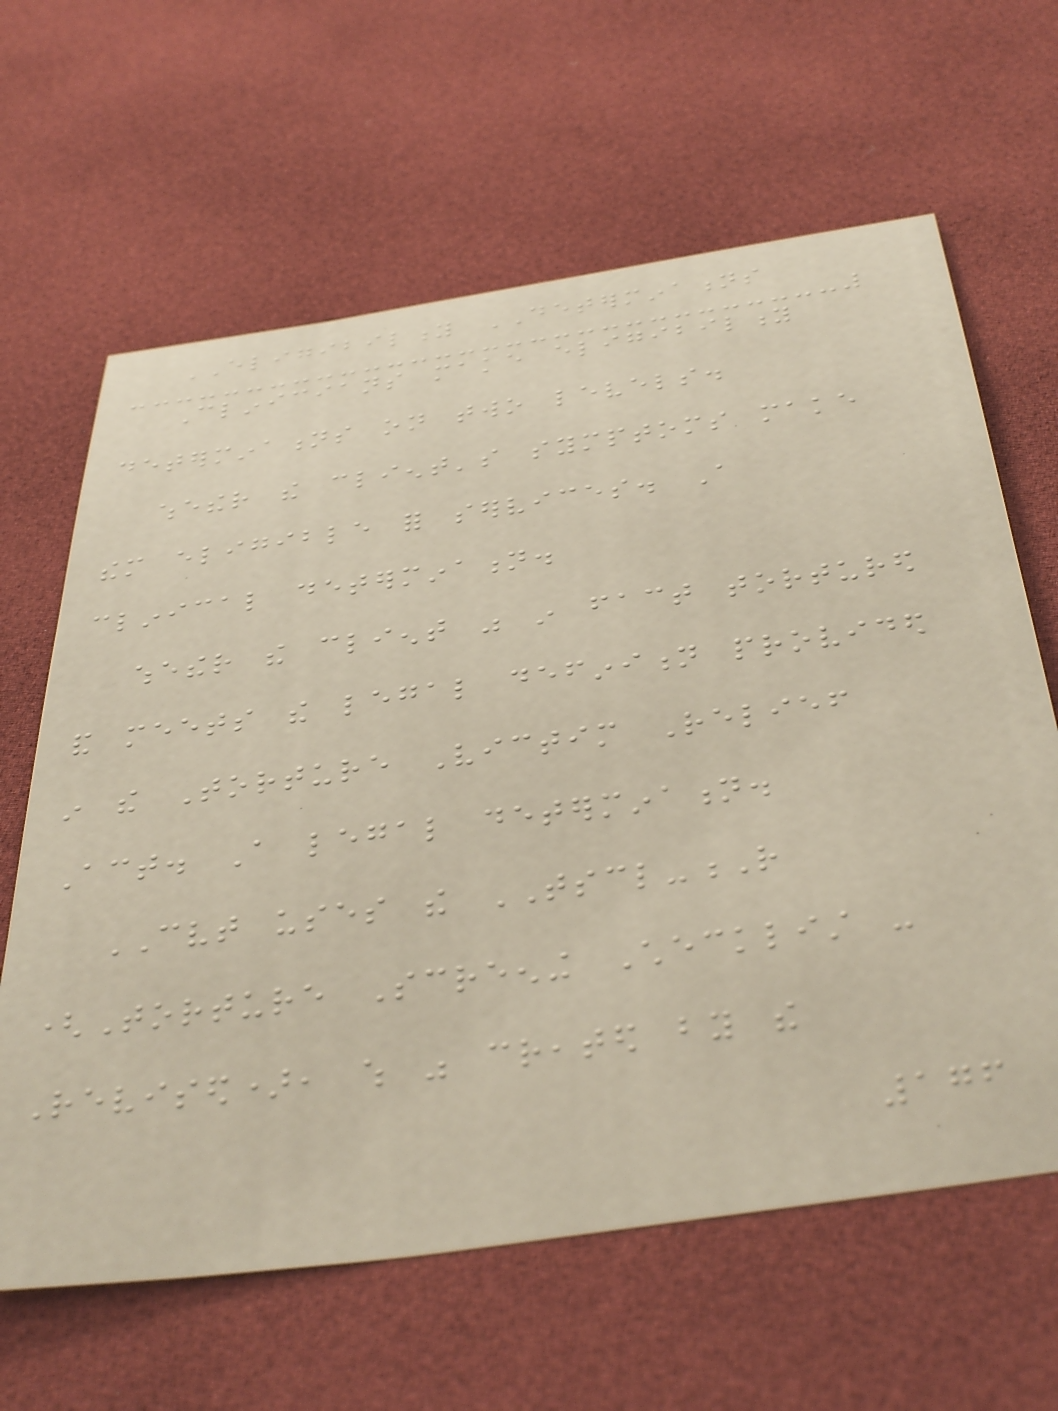ELIGIBILITY DETERMINATIONS
Clinicians make eligibility
determinations on two levels.
whether the client's symptoms make
them eligible for services. A
clinical determination.
whether the client was in fact tortured
and meets the legal definition provided
in the Torture Victim Relief
Act. A legal determination.
CVT uses the TSCL-R
(Torture Screening Checklist -
Revised), which was created by the
176
